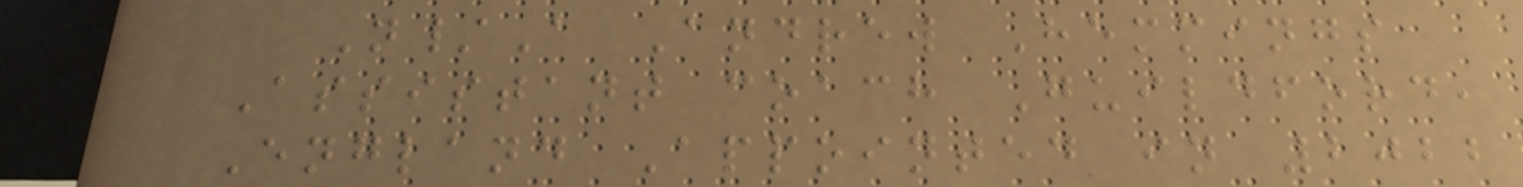N/A Andrew Hemmings
Assistant coach Guildford,
England Appointed in 2022
